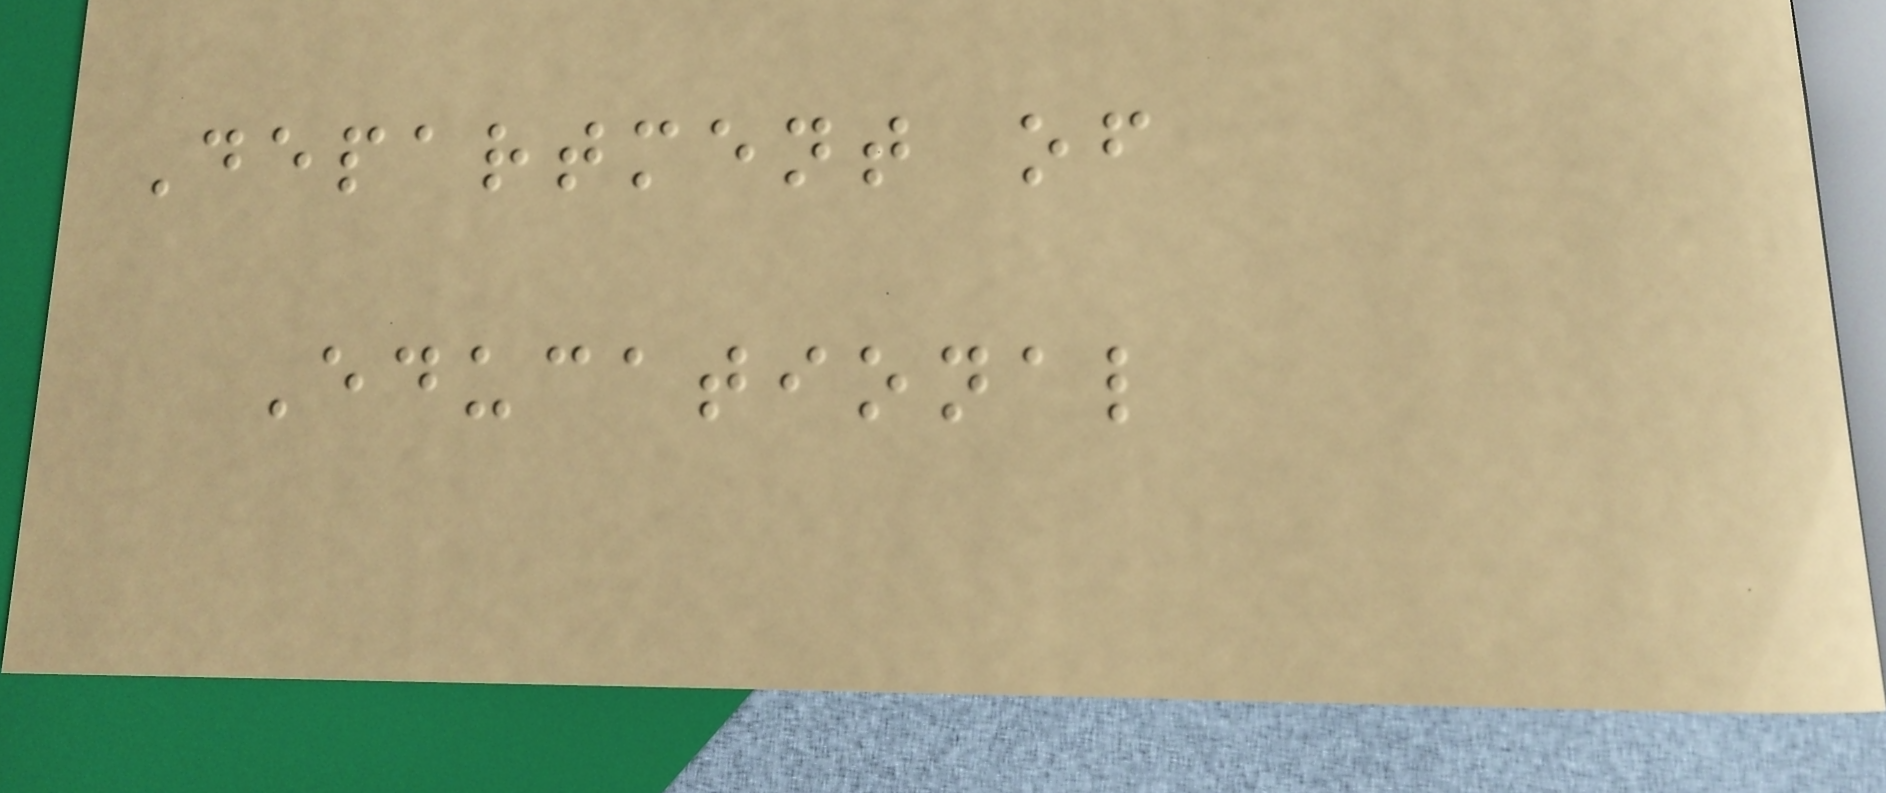Department of
Educational
